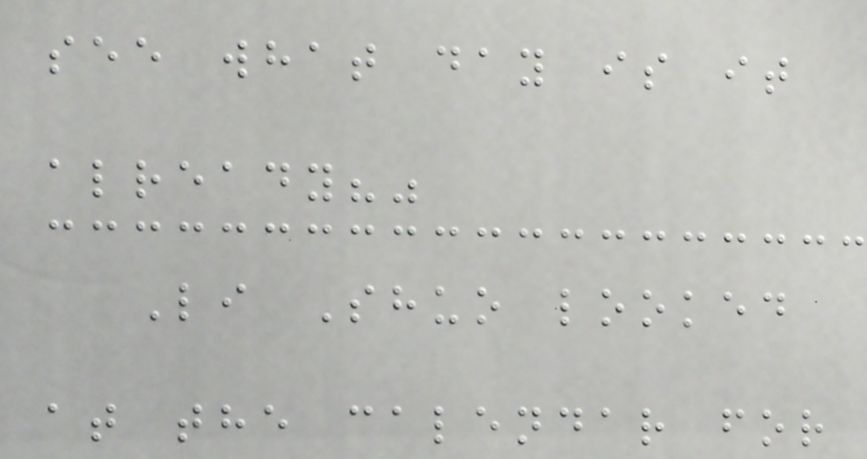see what day is it
already?"
Li Shuo looked
at the calendar for
